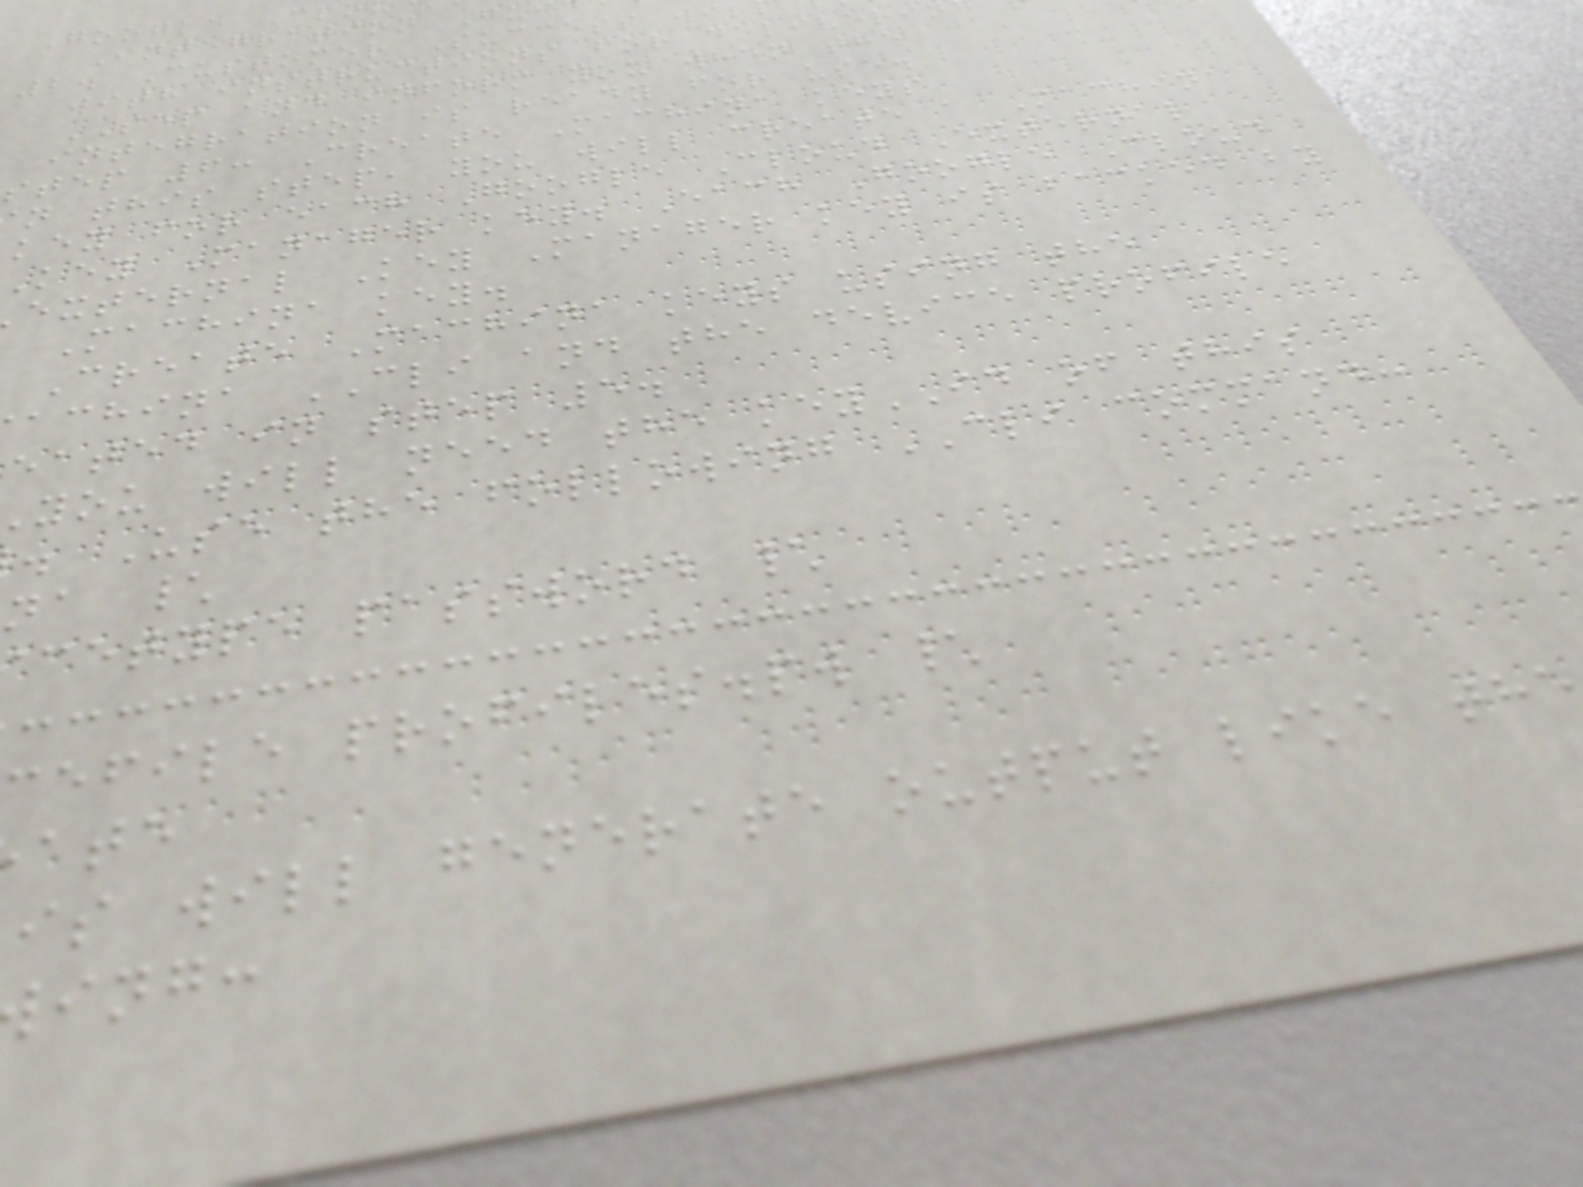Google Cl
Integration Gu
2. Customer Success wi
with instructions for deliveri
SEP and inform you when the
integration is ready for use.
step 6: Create Machina keys
n this step, you will create a Machina
key for each Google Cloud External
key Manager key. Each Google Cloud
external Key Manager key is backed by
Machina key.
Create Machina keys using the
achina CLI and the device profile
eated in step 5.
you will need the keyID of this
. Use the following CLI command:
na \
cetype password \
efile profiles.pw \
is will generate output like th
ing:
